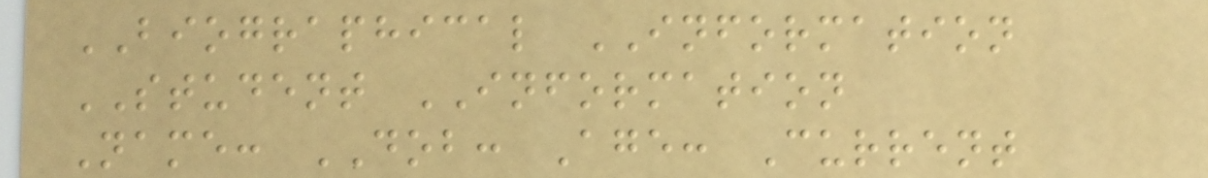BIOGRAPHICAL INFORMATION
STUDENT INFORMATION
Name: DOB: Age: Current
